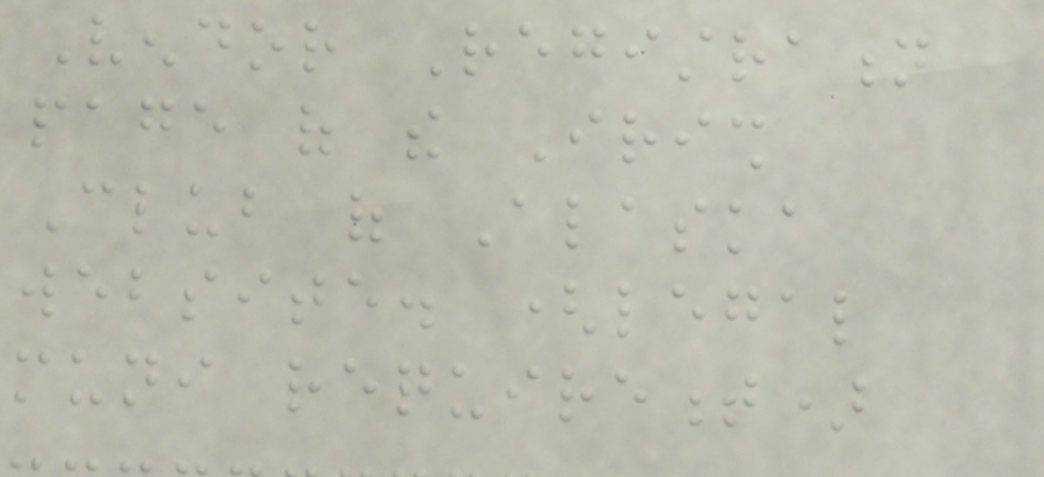Vendor Registration
page of the Irish
Club of Alaska
website. (legal
muni requirement)
